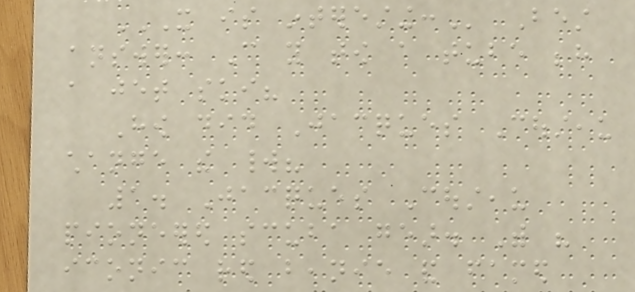IT IS INTERESTING: Best
answer: Can you tow a tube behind
a jet ski?
How did Jacques Cousteau
change the world?
1. Jacques Cousteau
pioneered scuba gear. With his
iconic red beanie and famed
